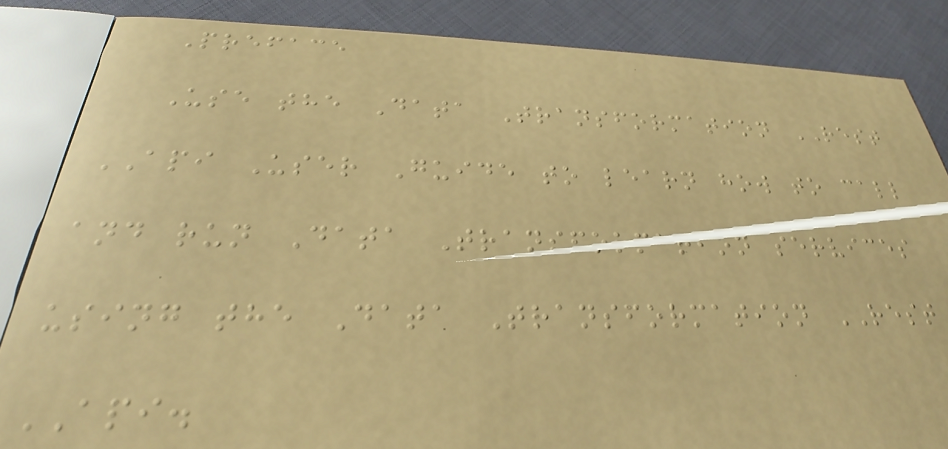Preface
Use the Data Transformation REST
API User Guide to learn how to call
and run Data Transformation services
using the Data Transformation REST
API.
